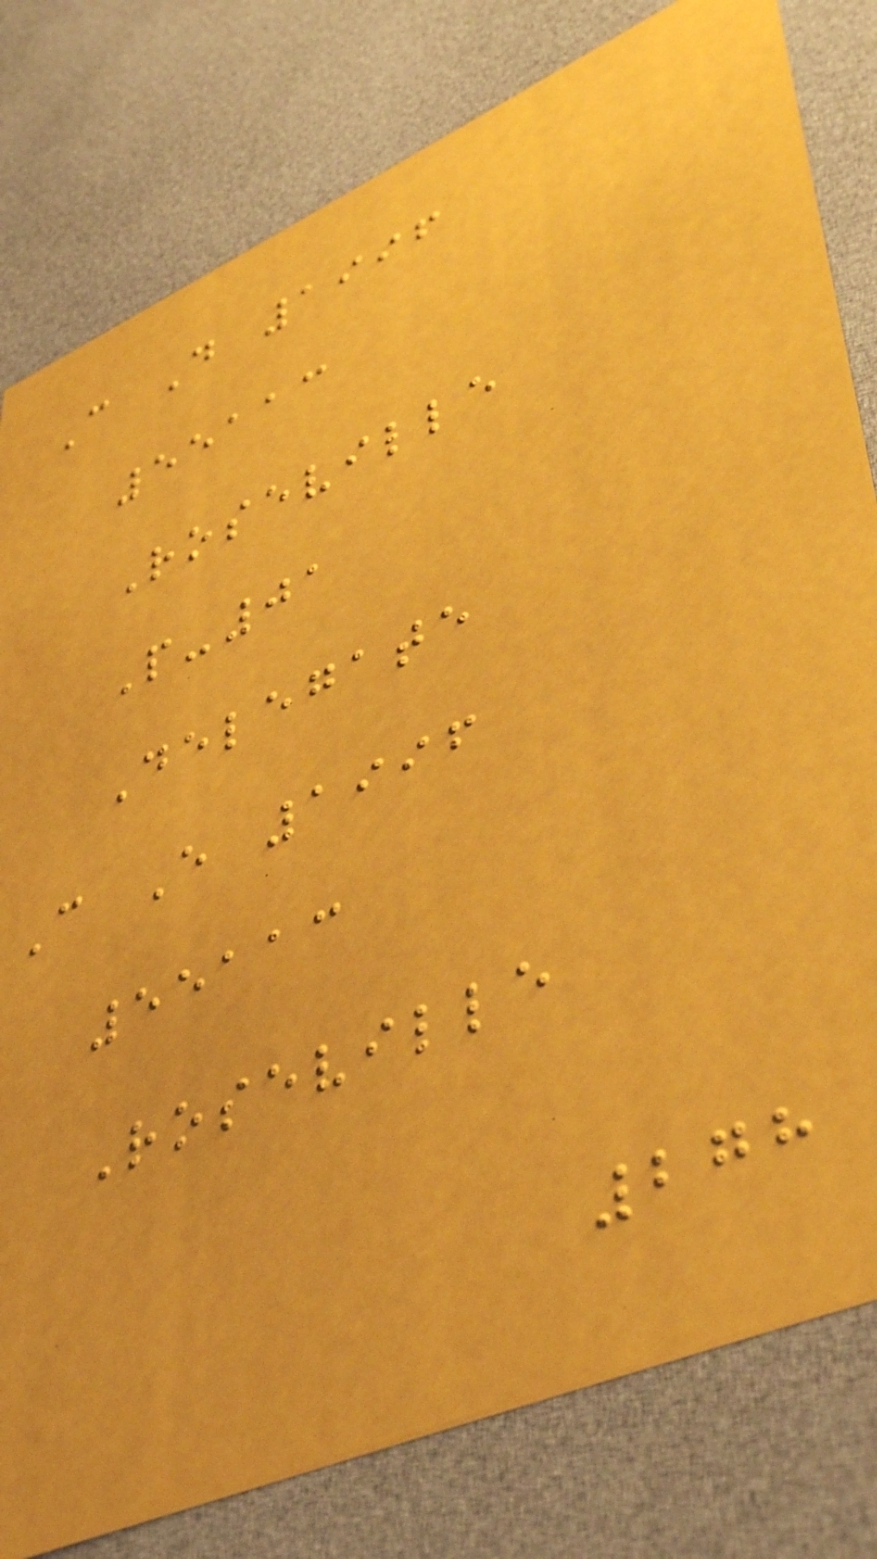C D 1996
55113
Roseville
P-01
Delegate
C E 1996
55113
Roseville
278
